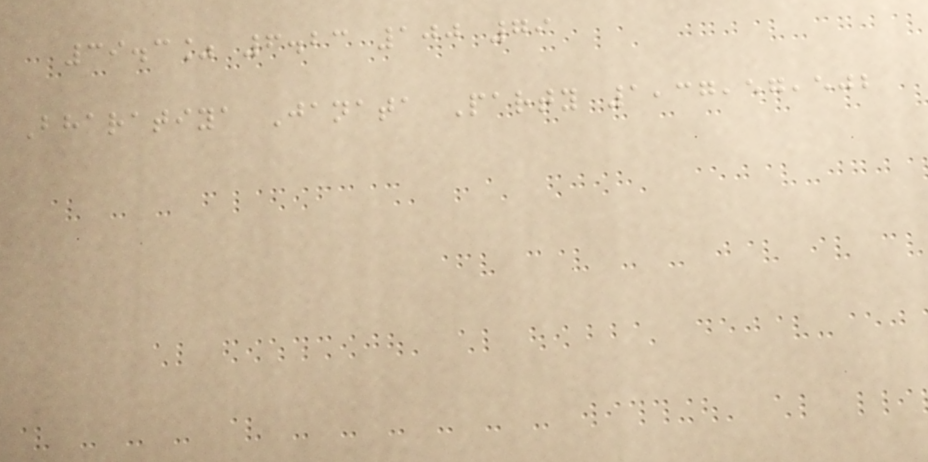39.3% 6.23 100 79
Bharatiya Janata Party 1,37,57,502
